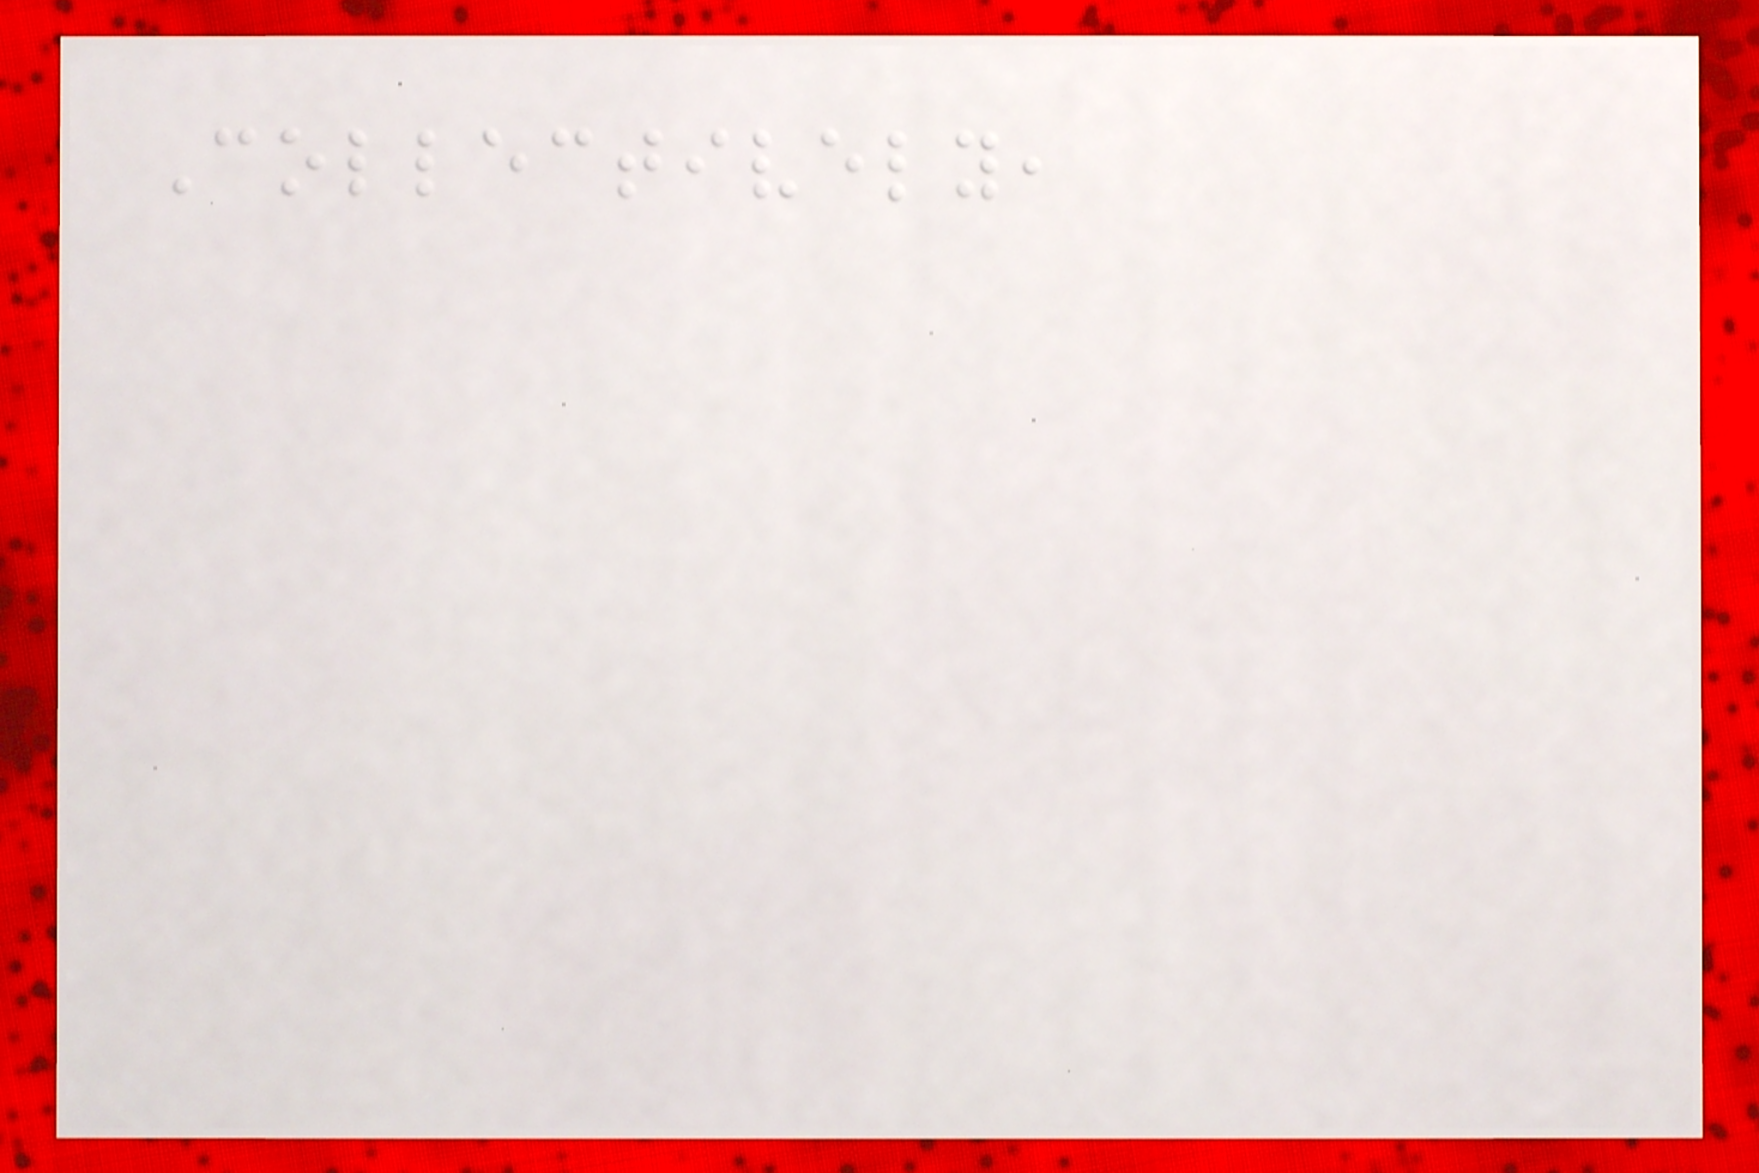Collectively,
